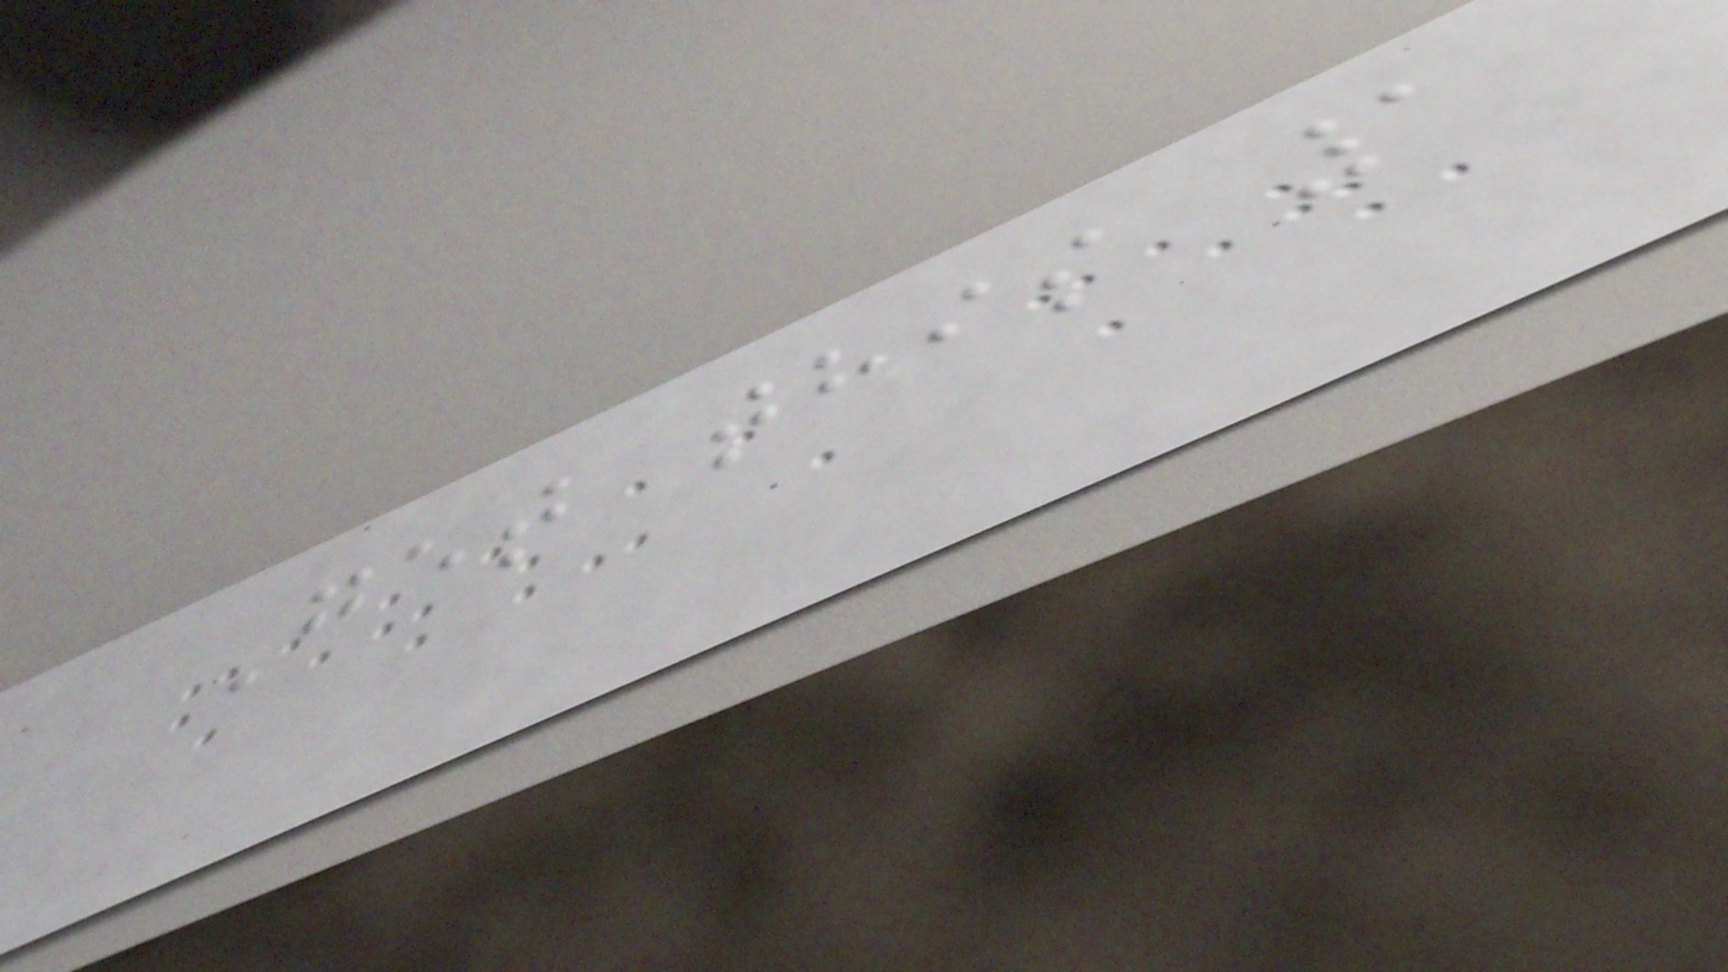Get this 1
